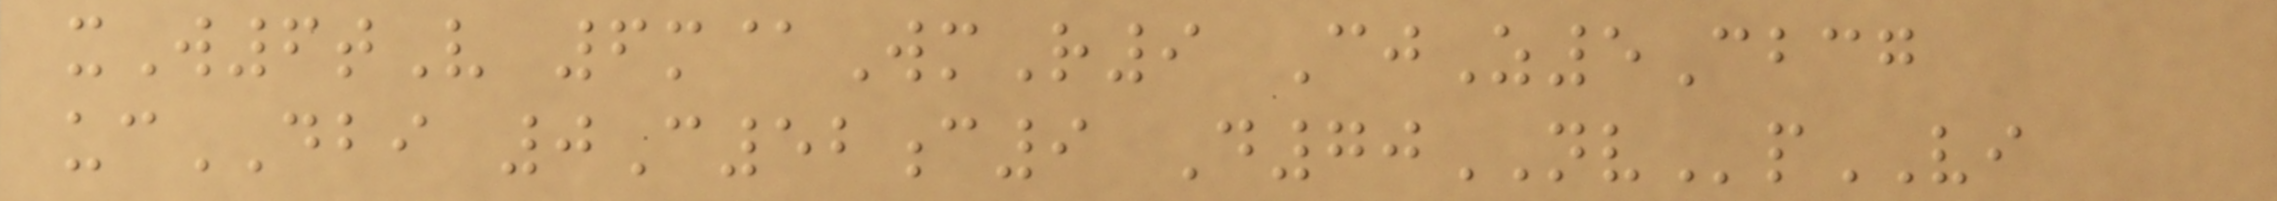xW6tV 6m@WmR9 CjZ5Cbcg
ucDBI 0C52c9 D70NVpVI
